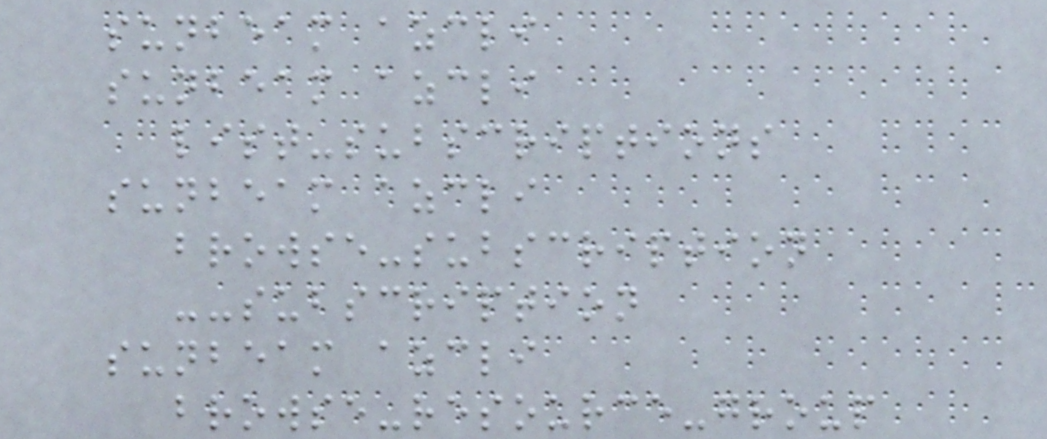sunbeam azcli
sunbeam azcli
list-subscriptions
sunbeam azcli
browse-subscription
--subscription
sunbeam azcli
browse-resource-group
